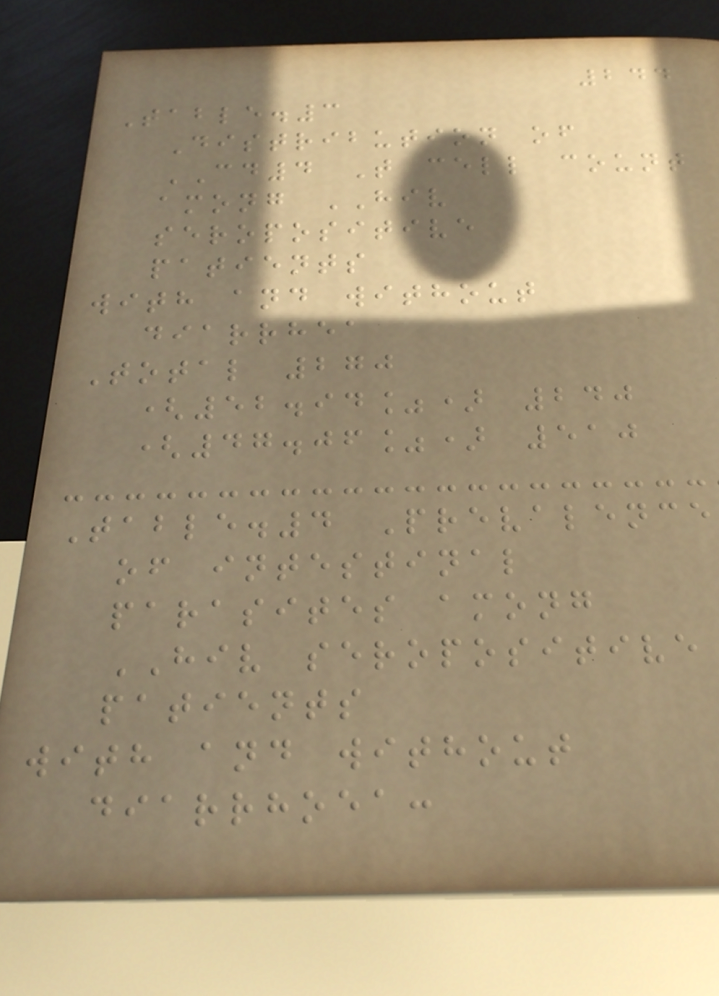244
Table.3
Distribution of
CD4 T cell count
among HIV
seropositive
patients
with and without
diarrhea
Total 270
(52.94%) 240
(47.06%) 510
Table.4 Prevalence
of intestinal
parasites among
HIV seropositive
patients
with and without
diarrhoea:
